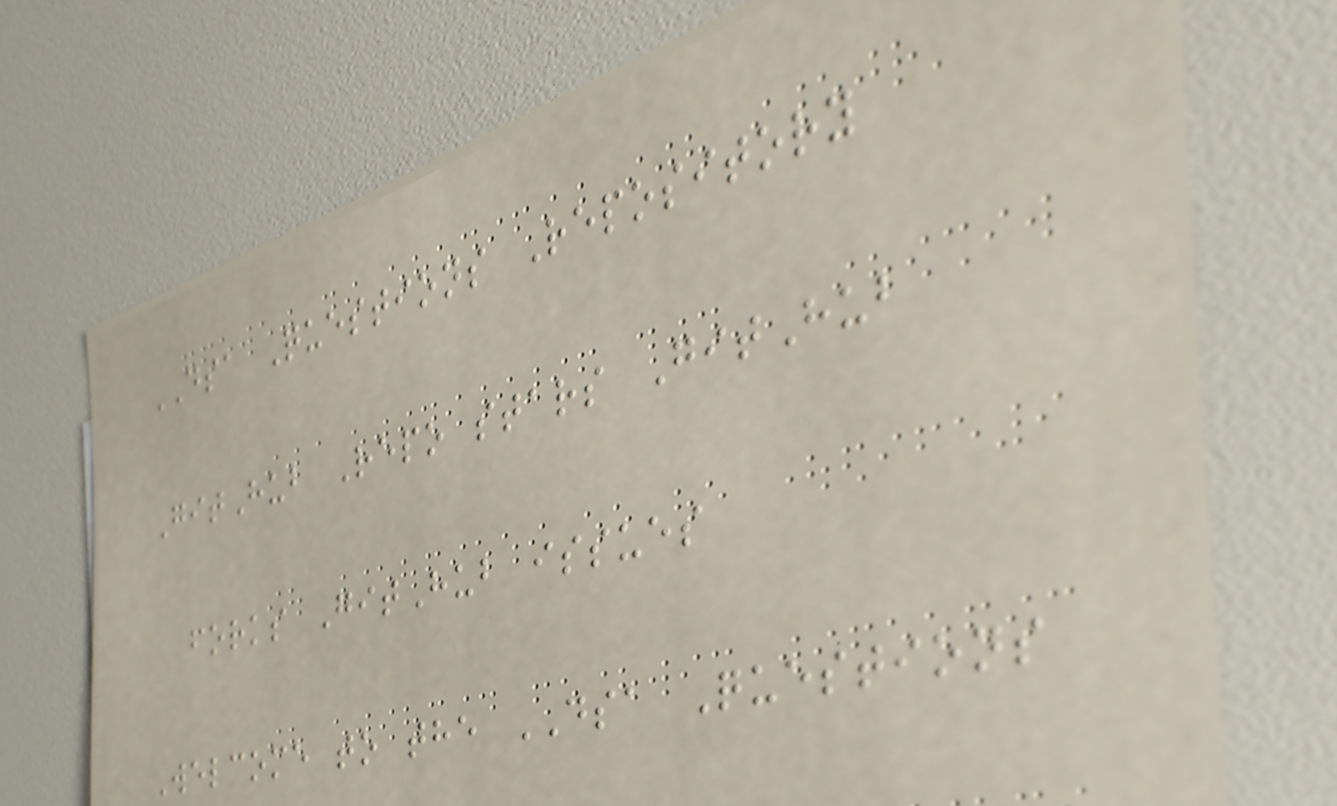DSA Questions Repository
GitHub Repo stars GitHub
forks GitHub issues
Welcome to the DSA Questions
